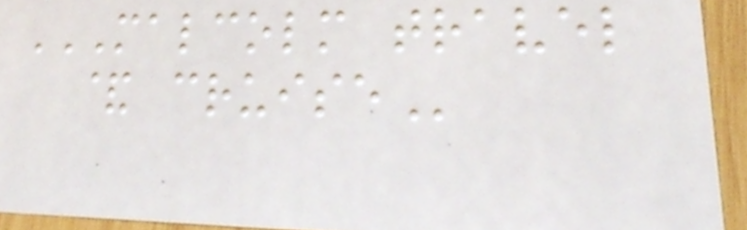MALCOLM TRAVEL
& CRUISE
